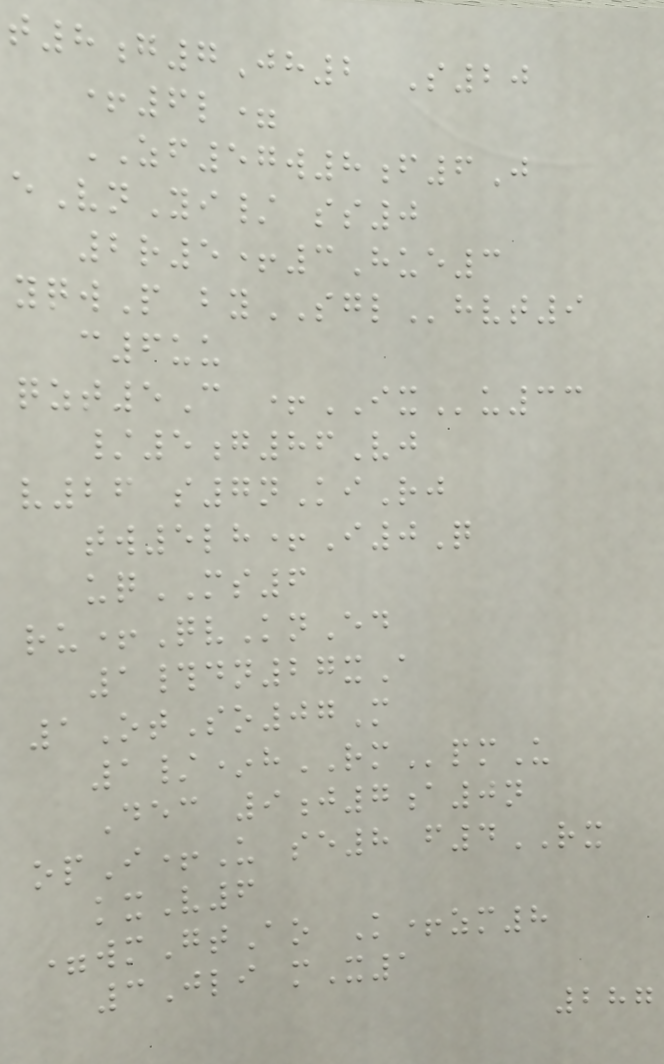t8g7Jh2 S20
+6l=
ZF57w8f6J
eVnYi/ ss0
2r5+3Hue3
yqwP bySGLhvt9
c6uu
qzt5C +IXu33
/5g86Vj
v26 s7nKiRj
tw5lh+I0Q
uqMS6
ru+QvKnEd
1#dn27xA
1OtSo07M
1/*hRMpmU
Dec 9j7a0n
opI+U se8 f4RX
kxV6
=wmGtAo K+zm8
3Jli mX1
287
